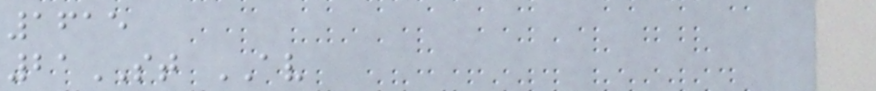1615
21ST AV
